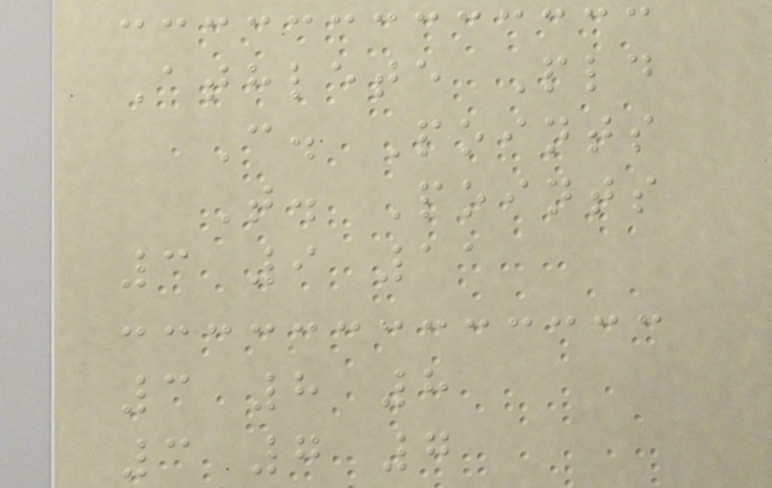Athlete Pld
C. Points
T. Points
3 9 11
3 8 8
3 7 7
